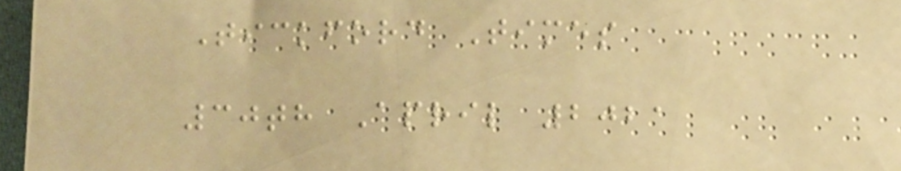Tickford Times
30th April 2021
